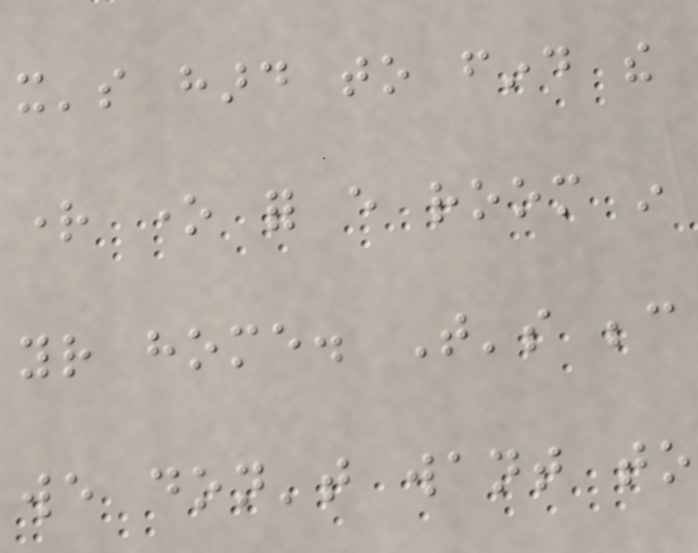it's hard to find the
right one for every room in
your home. That's because
we don't want to
